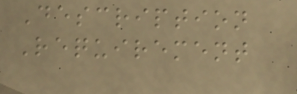Description
Requirement
